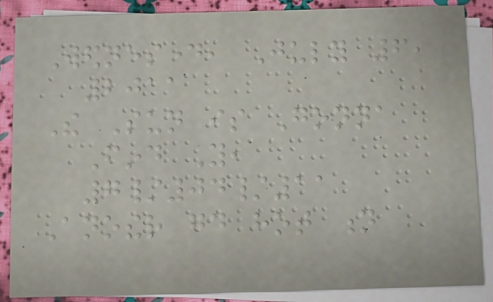Wednesday, July 6,
2011
The Sun is Gonna
Find You,
7/04/11
Another good hot n
